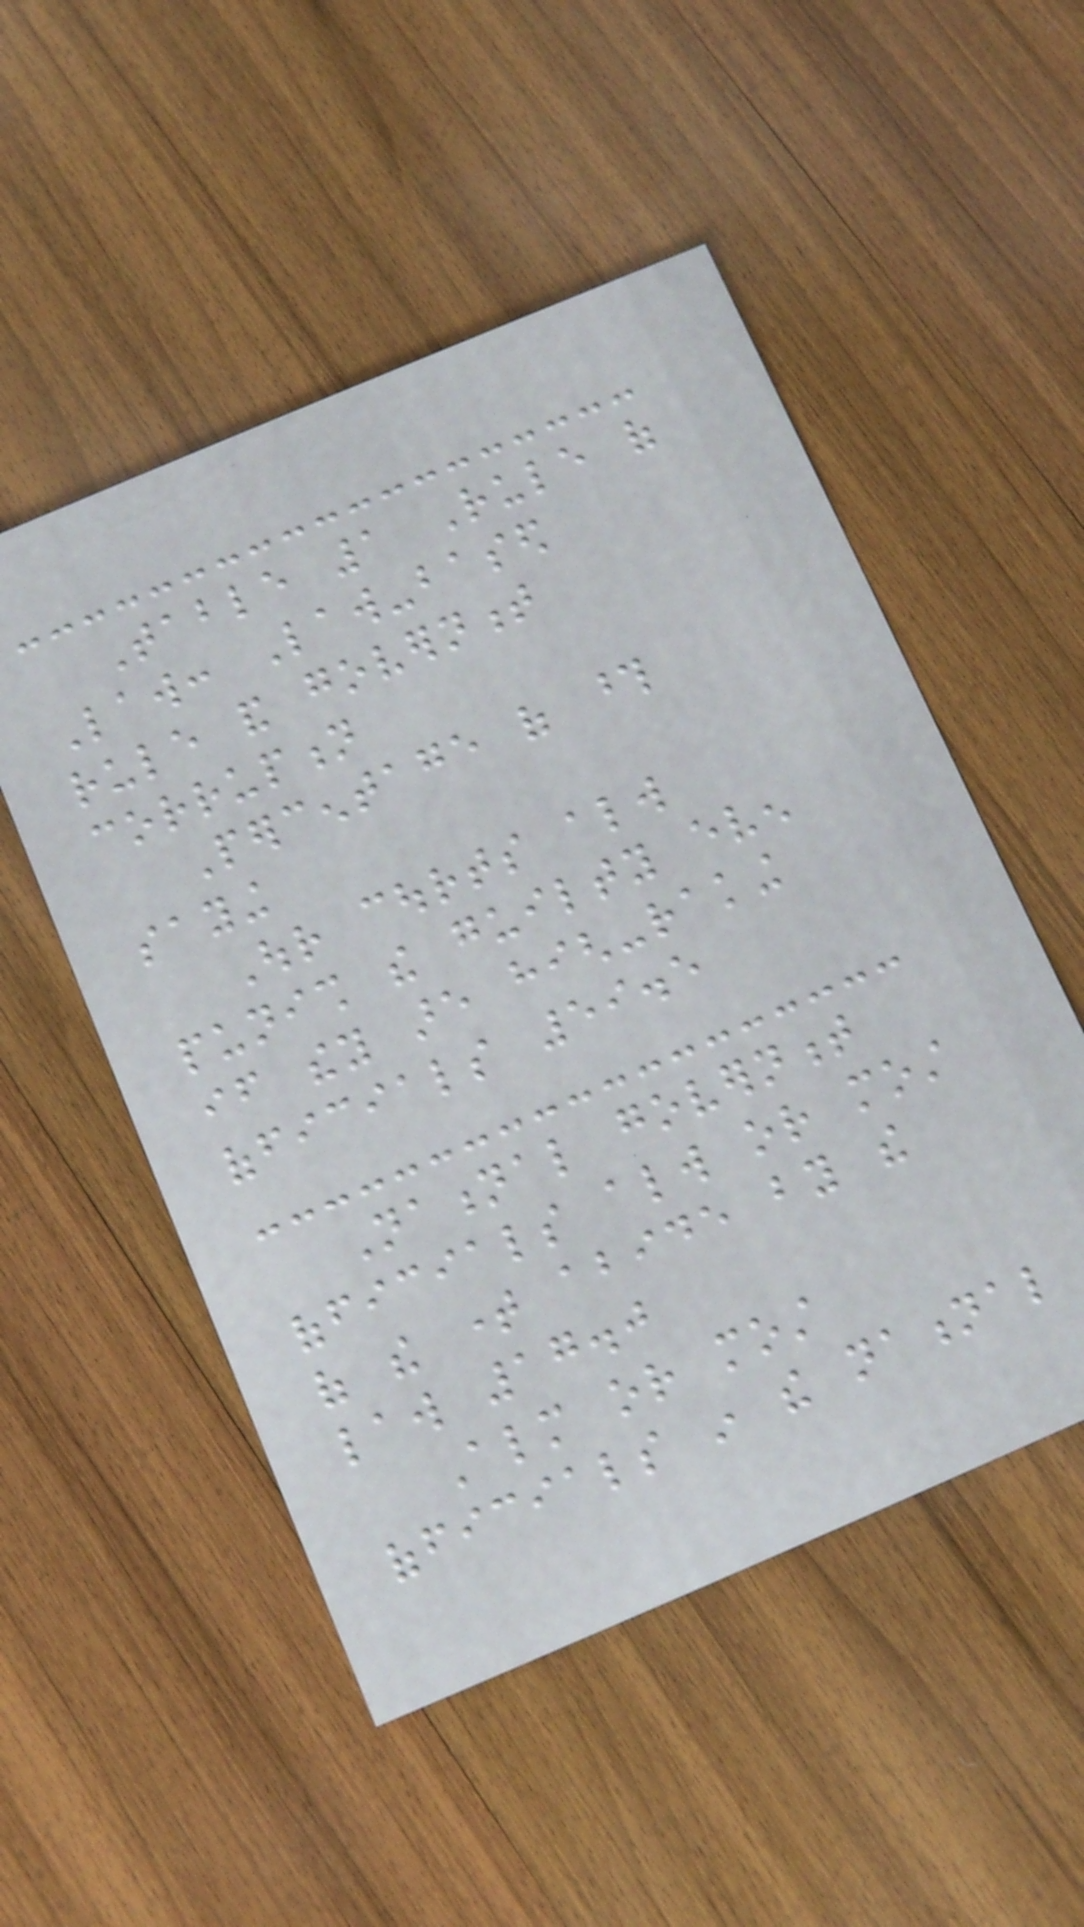Table 1 Rule of
Law: Law-based
rule and government
corruption
Percentage of those
saying
Our courts always
punish the guilty even
if they are high-raking
officials 59.5
National government
officials always or most
of the time abide by the
law 17.0
Almost or most
officials in the national
